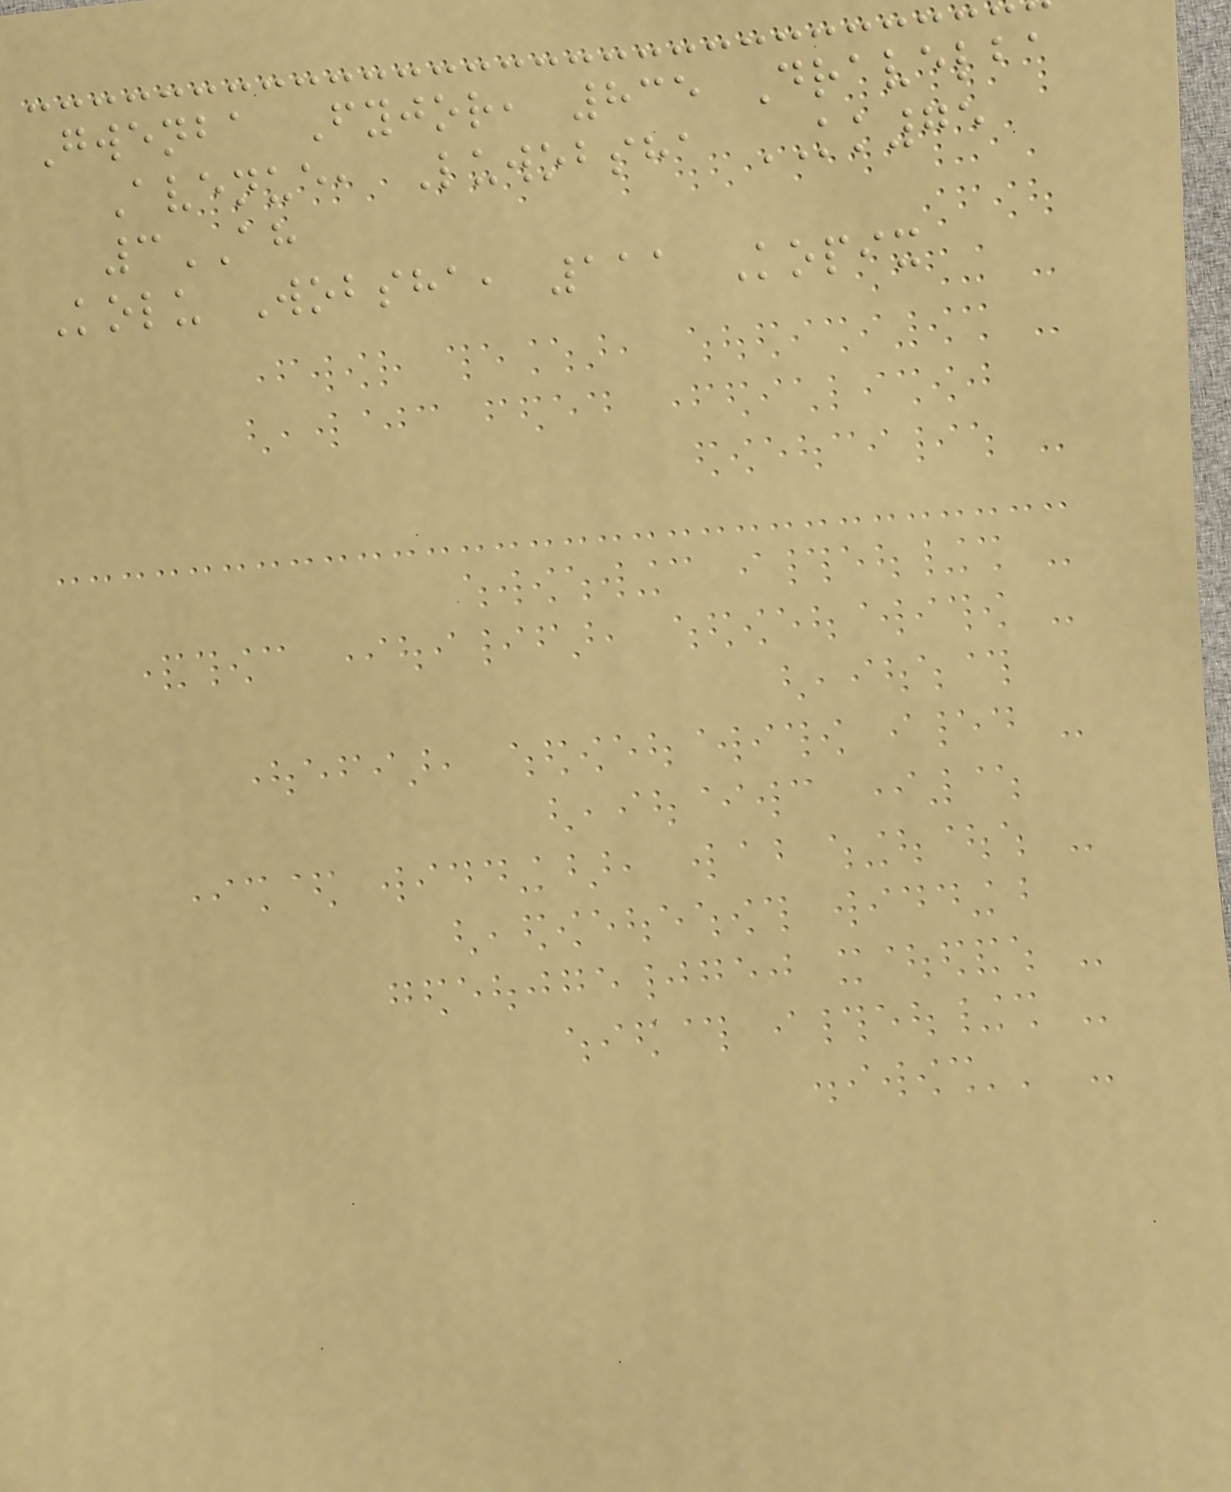Gwenba Fyjor, 835 Dravelba
Avenue, Luwobsha KK75
3AH
Kolu Wobsha, 111 Kopix
